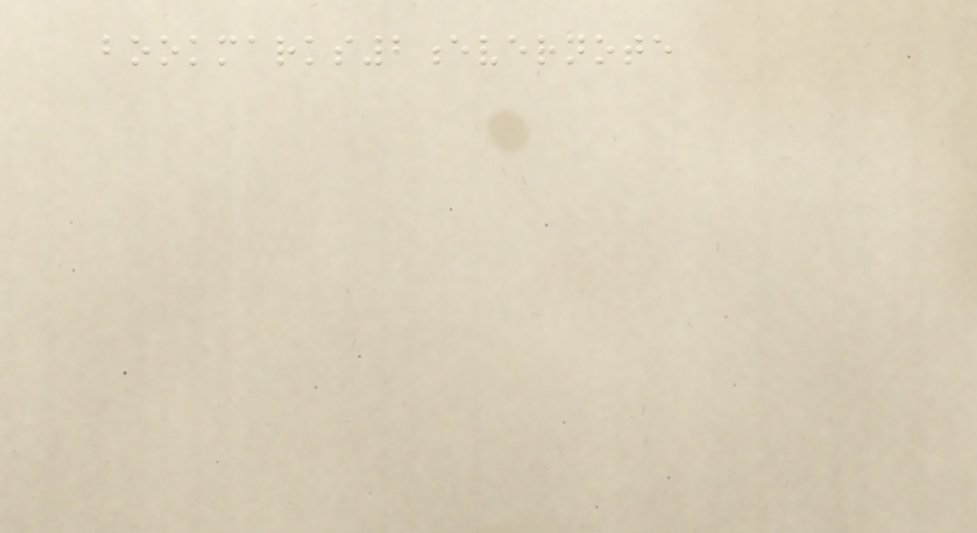bookmarks2evernote
